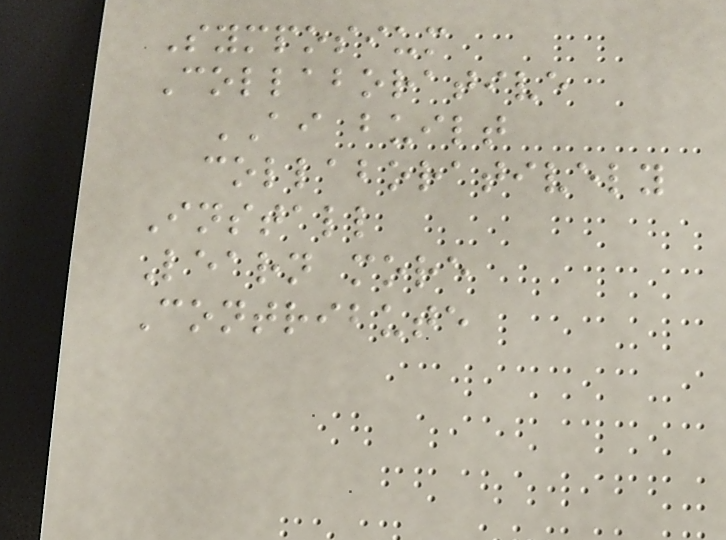Symposium
Collaborative
AI built
collaboratively
Install
Learn more
Contribute
